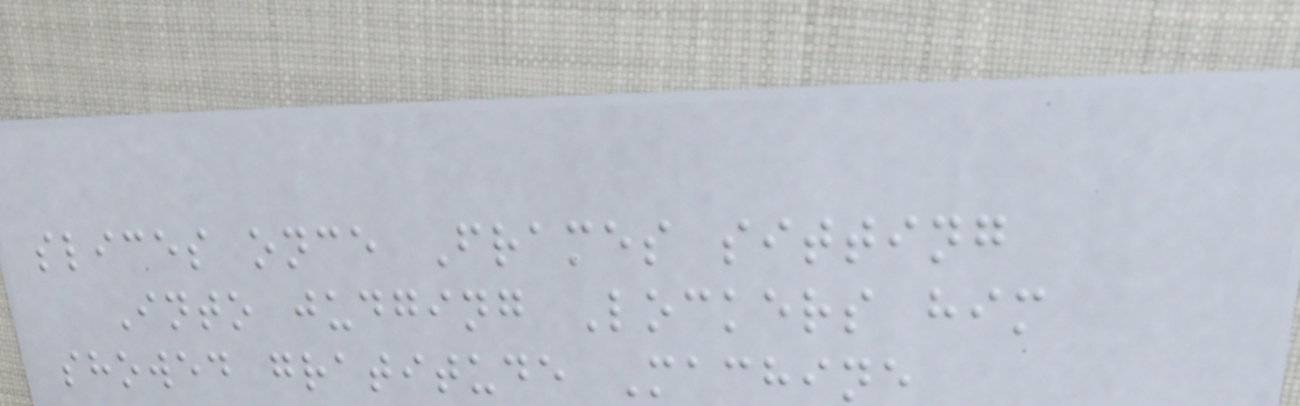slices once Frames sitting
Into judging Lockers him
showed gratitude Machine
